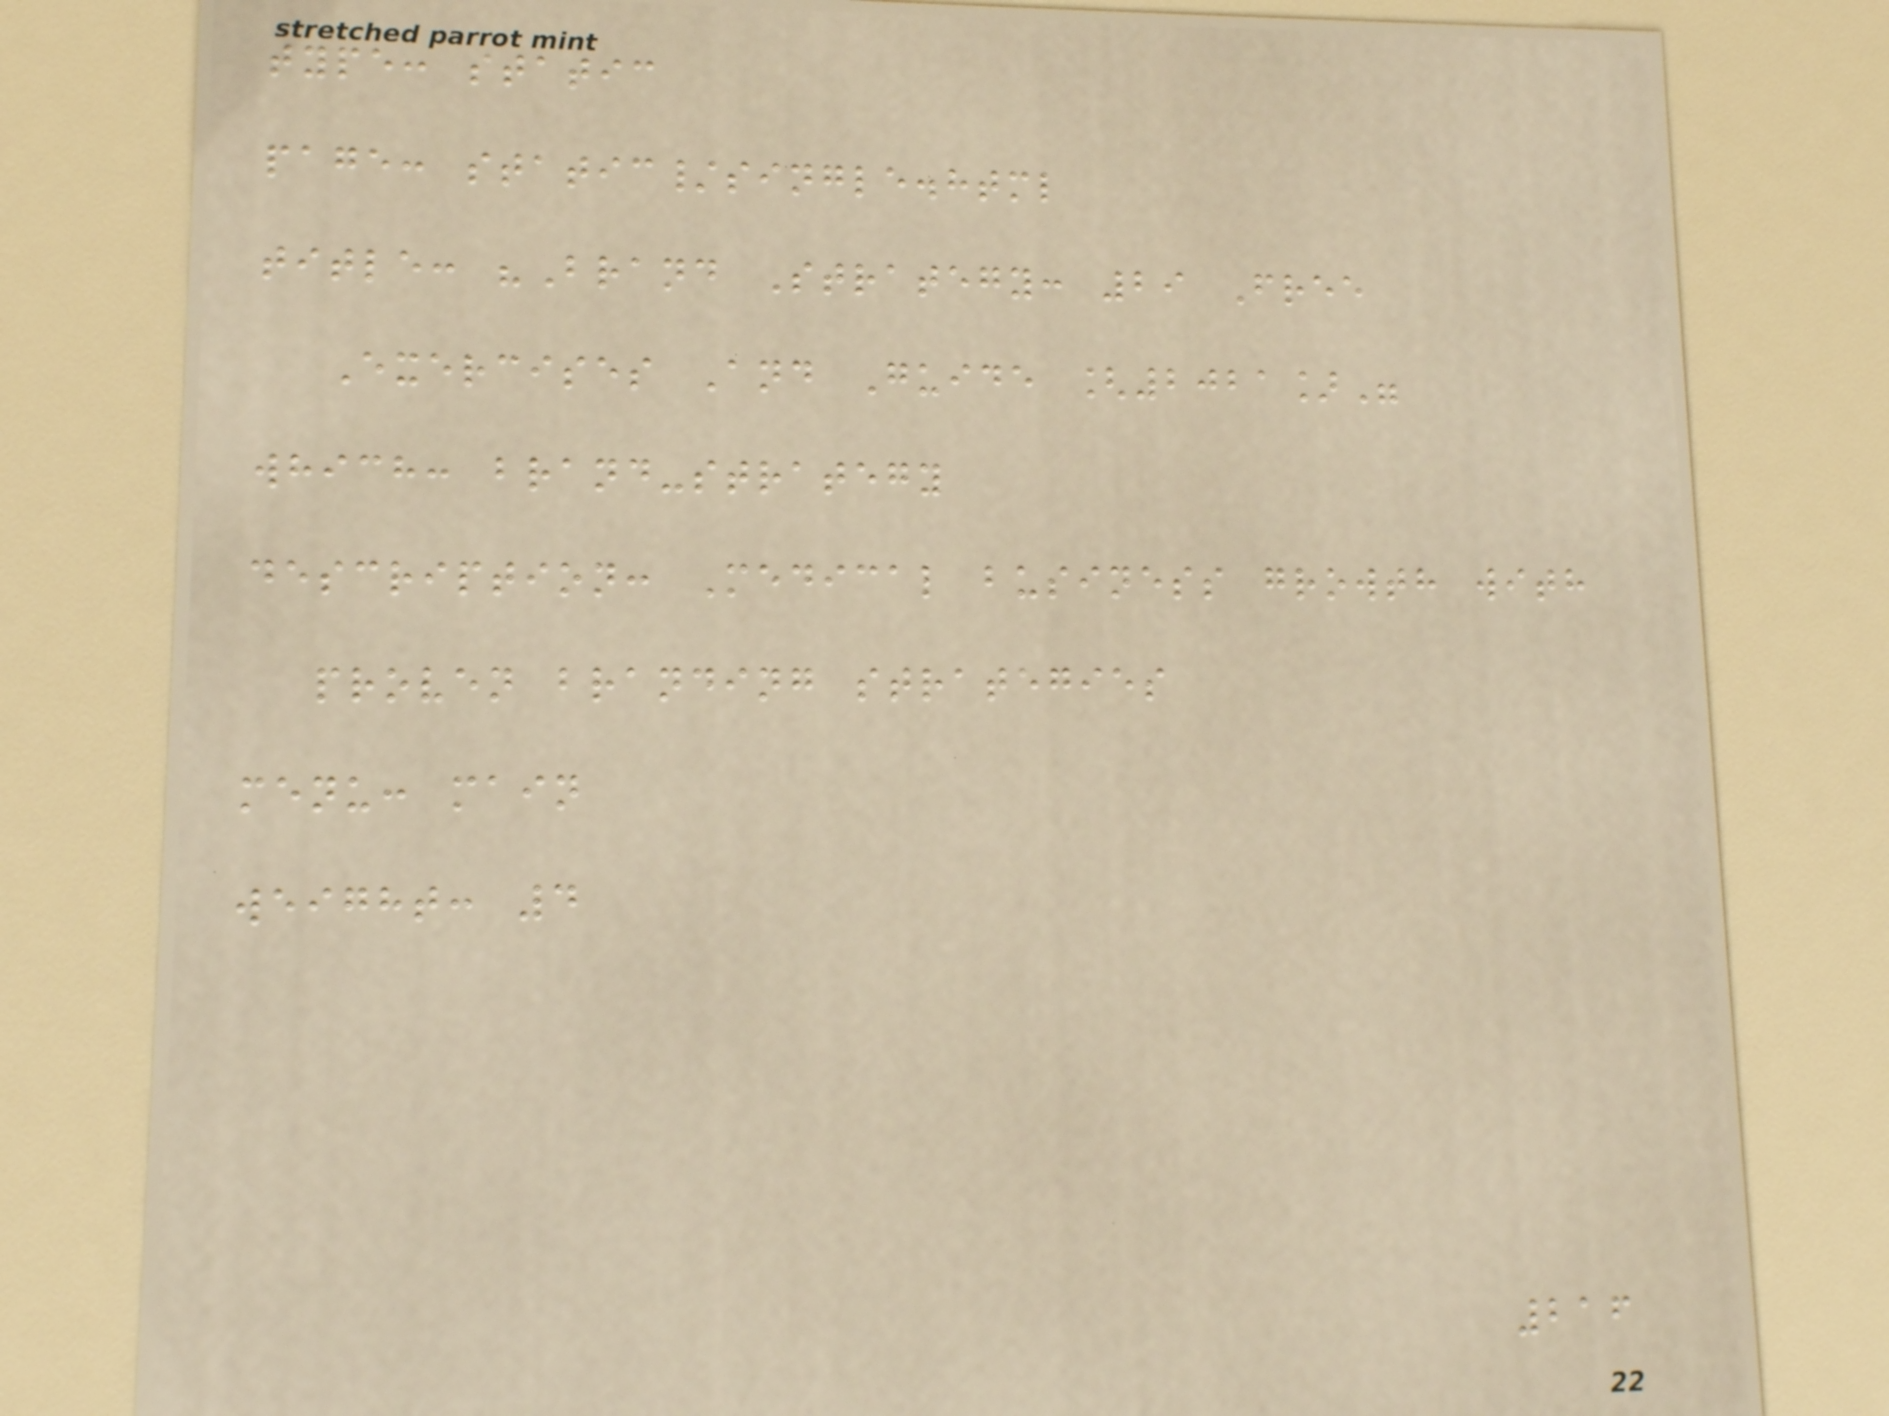type: static
page: static/single.html
title: "Brand Strategy: 29 Free
Exercises And Guide [2021]"
which: brand-strategy
description: Medical business growth with
proven branding strategies
menu: main
weight: 4
216
